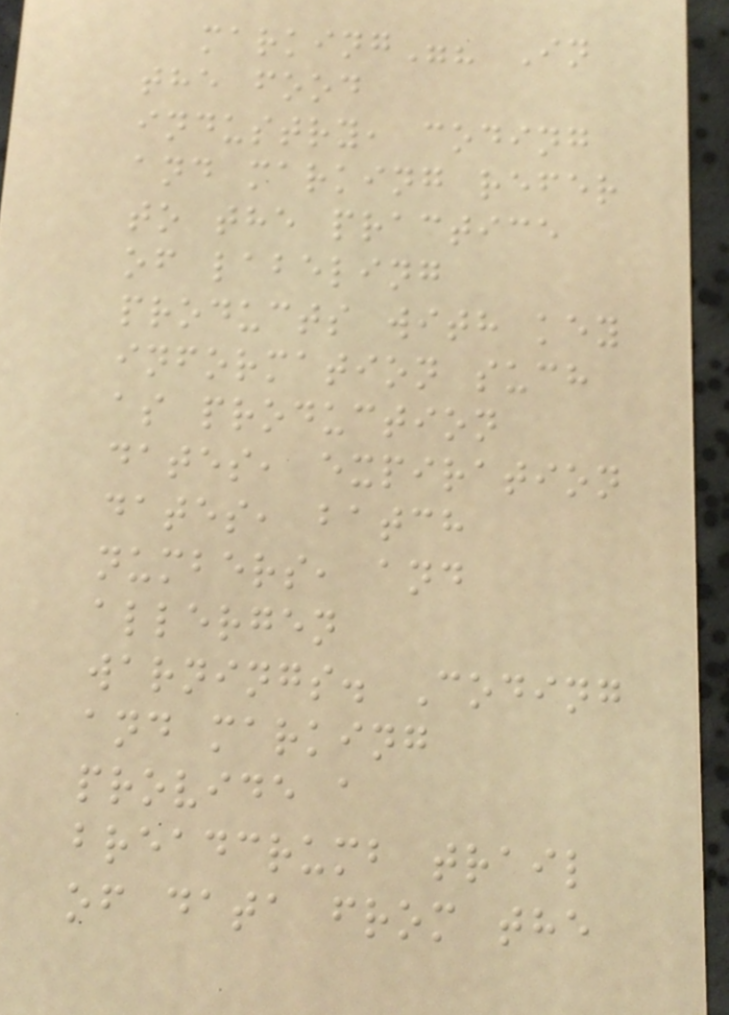marking"? In
the food
industry, coding
and marking refer
to the practice
of labeling
products with key
information such
as production
dates, expiration
dates, batch
numbers, and
allergen
warnings. Coding
and marking
provide a
breadcrumb trail
of data from the
